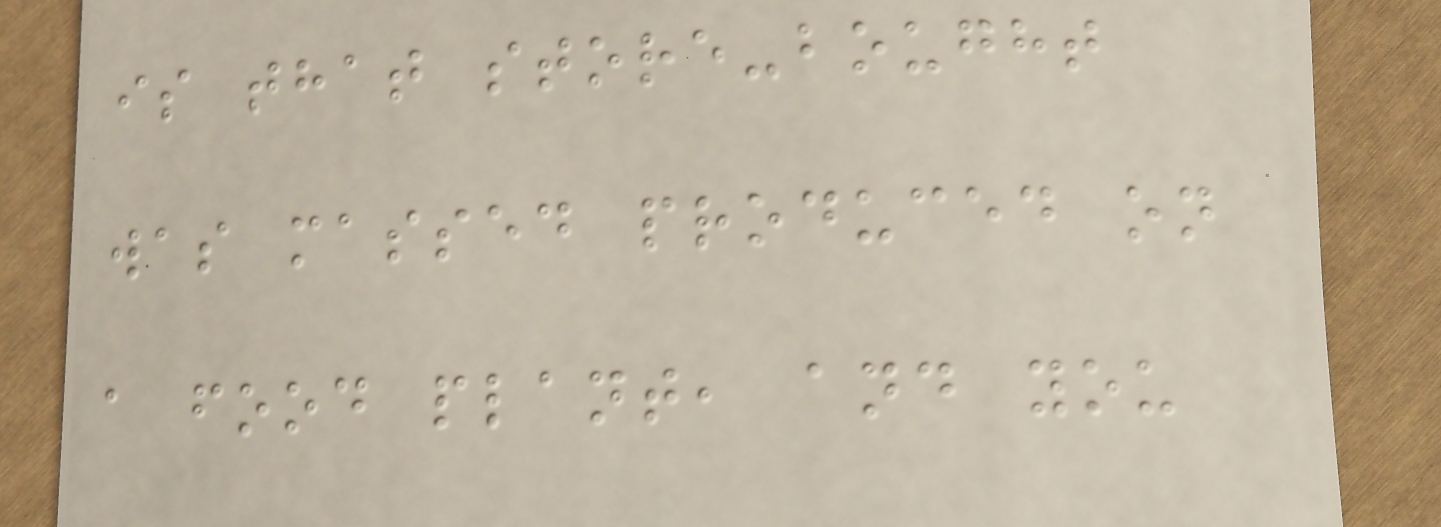is that store-bought
was massed produced on
a food plant, and you
